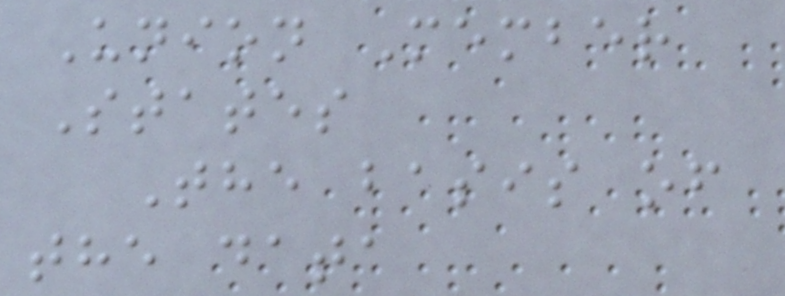Union Member
States
The basis of
the data
